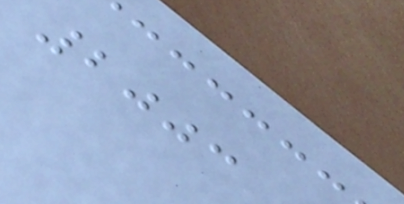2003
